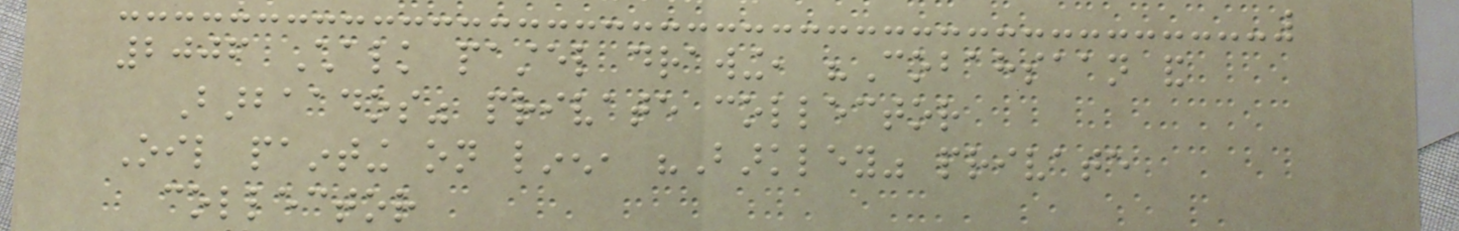2006 Chalk pastel drawing, "Cobahsaan and
Barbaados" private collector
Oil painting on linen, "Barkley" private
collector
